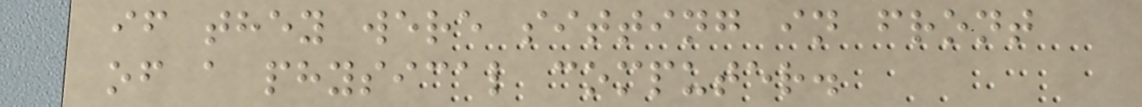if they were sitting in front
of a physical computer.
